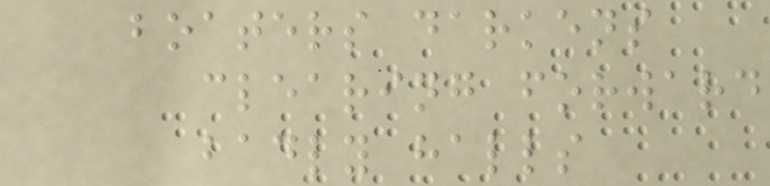boaters darkens
clearing forward
badly halls
